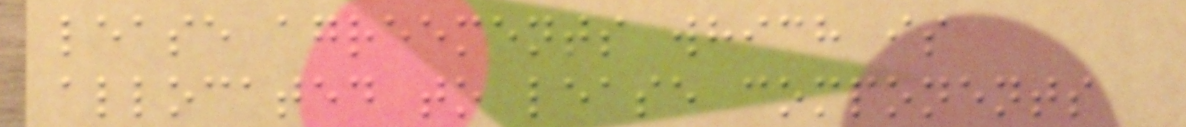lease agreements which is
allocated to lease components
